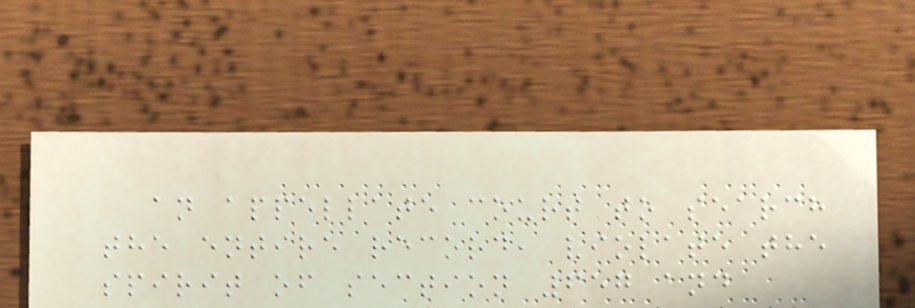an appellate court to search
the entire record, violate the
spirit of section 657 and
